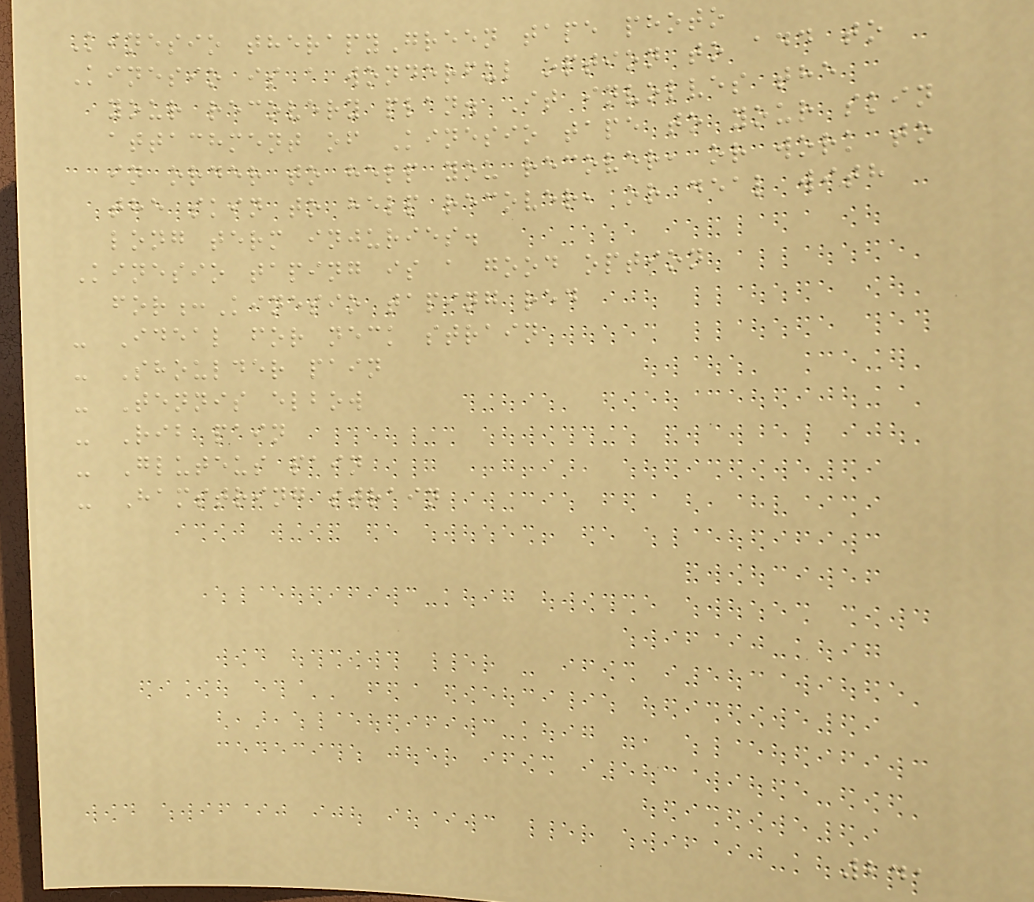Kinesio therapyGreen tape photo
Kinesio is a wonderful option to add to
your recovery plan. It involves the
attachment of Kinesio tape to your skin
in order to help you recover, or work to
the skin to help recover, or deal with
long term injuries.
Kinesio taping is a good option
for:Kinesio taping red
- Ideal for neck strain
- Shoulder pain
- Tennis elbow
- Rib pain
- Gluteus pain
- Hamstring strain
241
